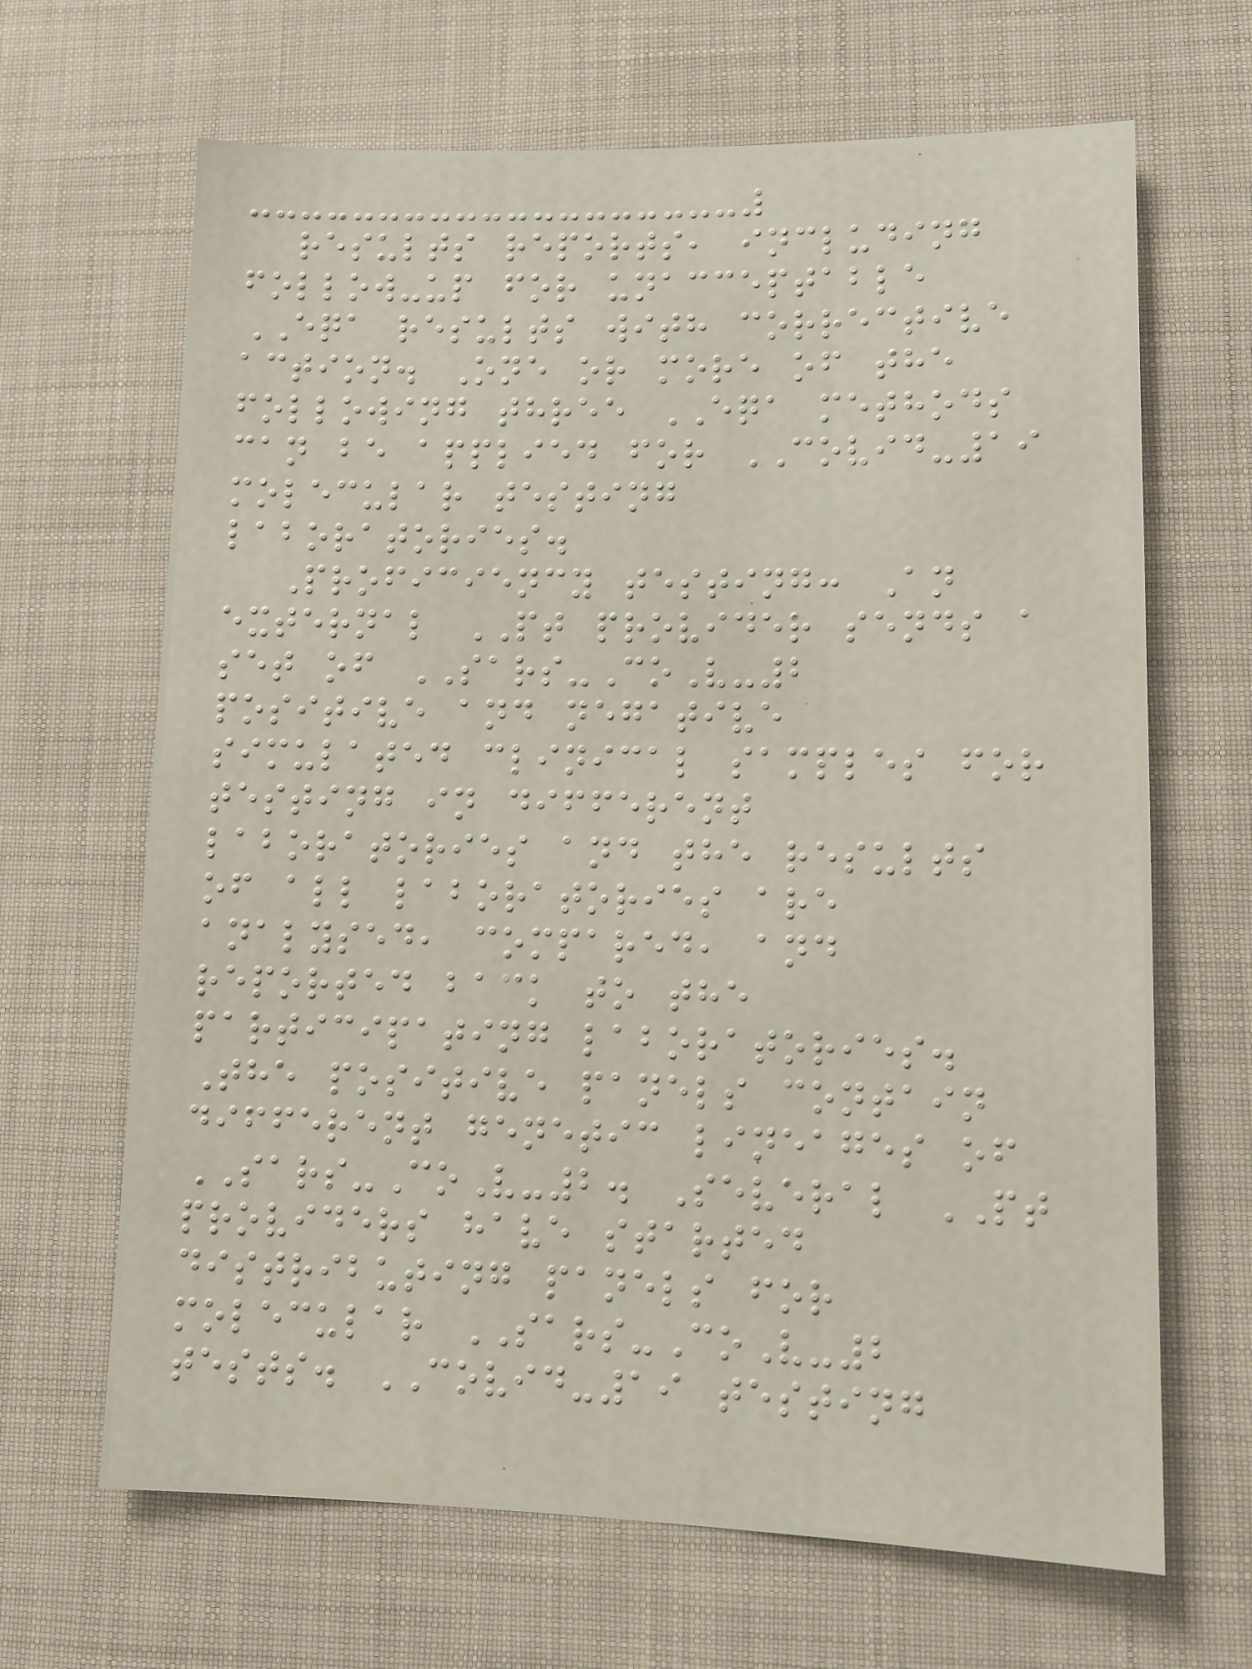results reports, including
follow-up for unacceptable
EQA results with corrective
action. One or more of the
following three EQA methods
can be applied for COVID-19
molecular testing
laboratories.
Proficiency testing: An
external PT provider sends a
set of SARS-CoV-2
positive and negative
simulated clinical samples for
testing in different
laboratories and the results
of all laboratories are
analysed, compared, and
reported back to the
participating laboratories.
The positive panels contain
different genetic lineages of
SARS-CoV-2. Several PT
providers have started
distributing panels for
molecular SARS-CoV-2
tests. COVID-19 testing
